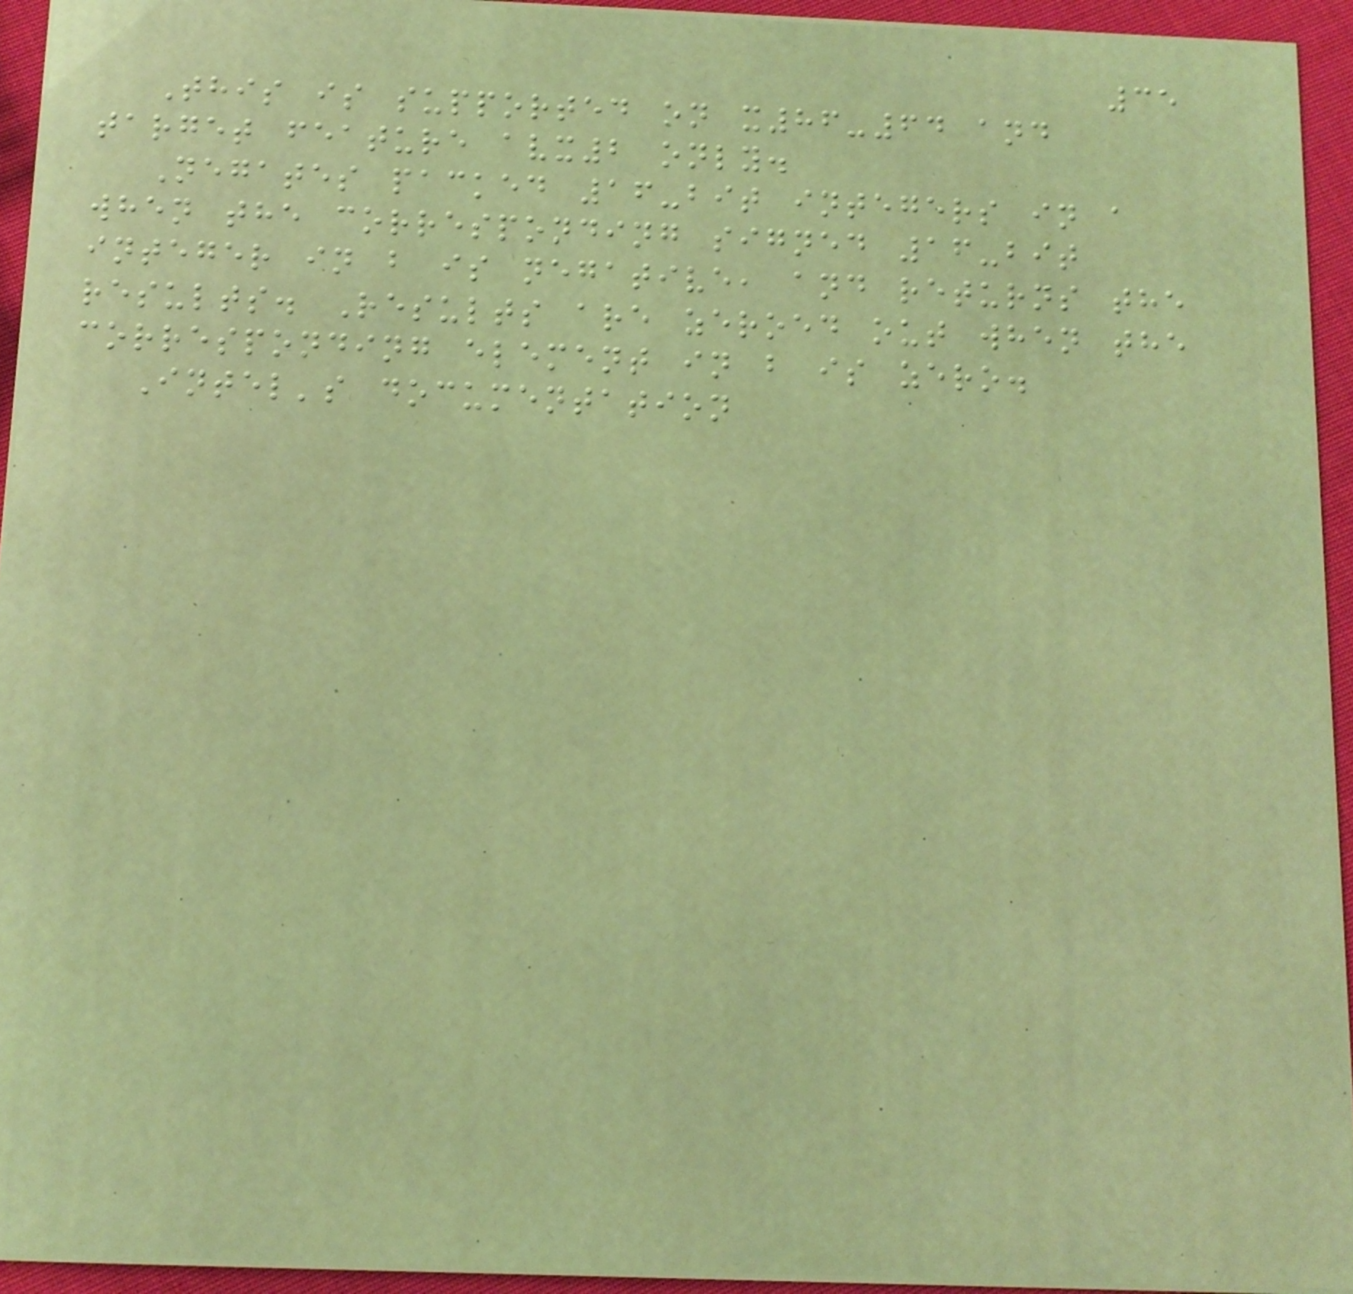35
This is supported on x86-64 and
target feature avx2 only.
Negates packed 16-bit integers in a
when the corresponding signed 16-bit
integer in b is negative, and returns the
results. Results are zeroed out when the
corresponding element in b is zero.
Intel's documentation
